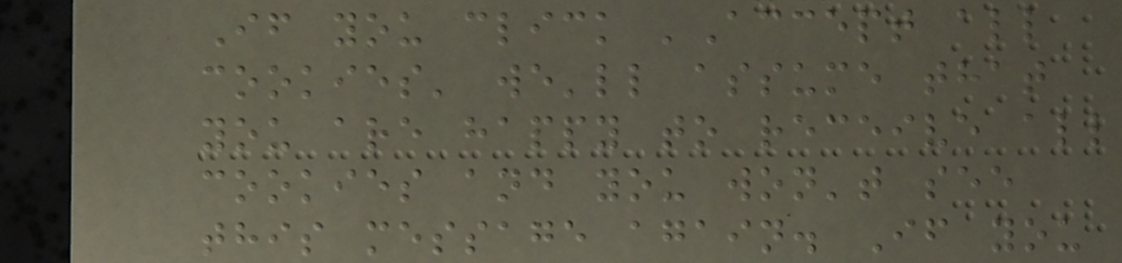If you click 'Accept all
cookies' we'll assume that
you are happy to receive all
cookies and you won't see
this message again. If you
